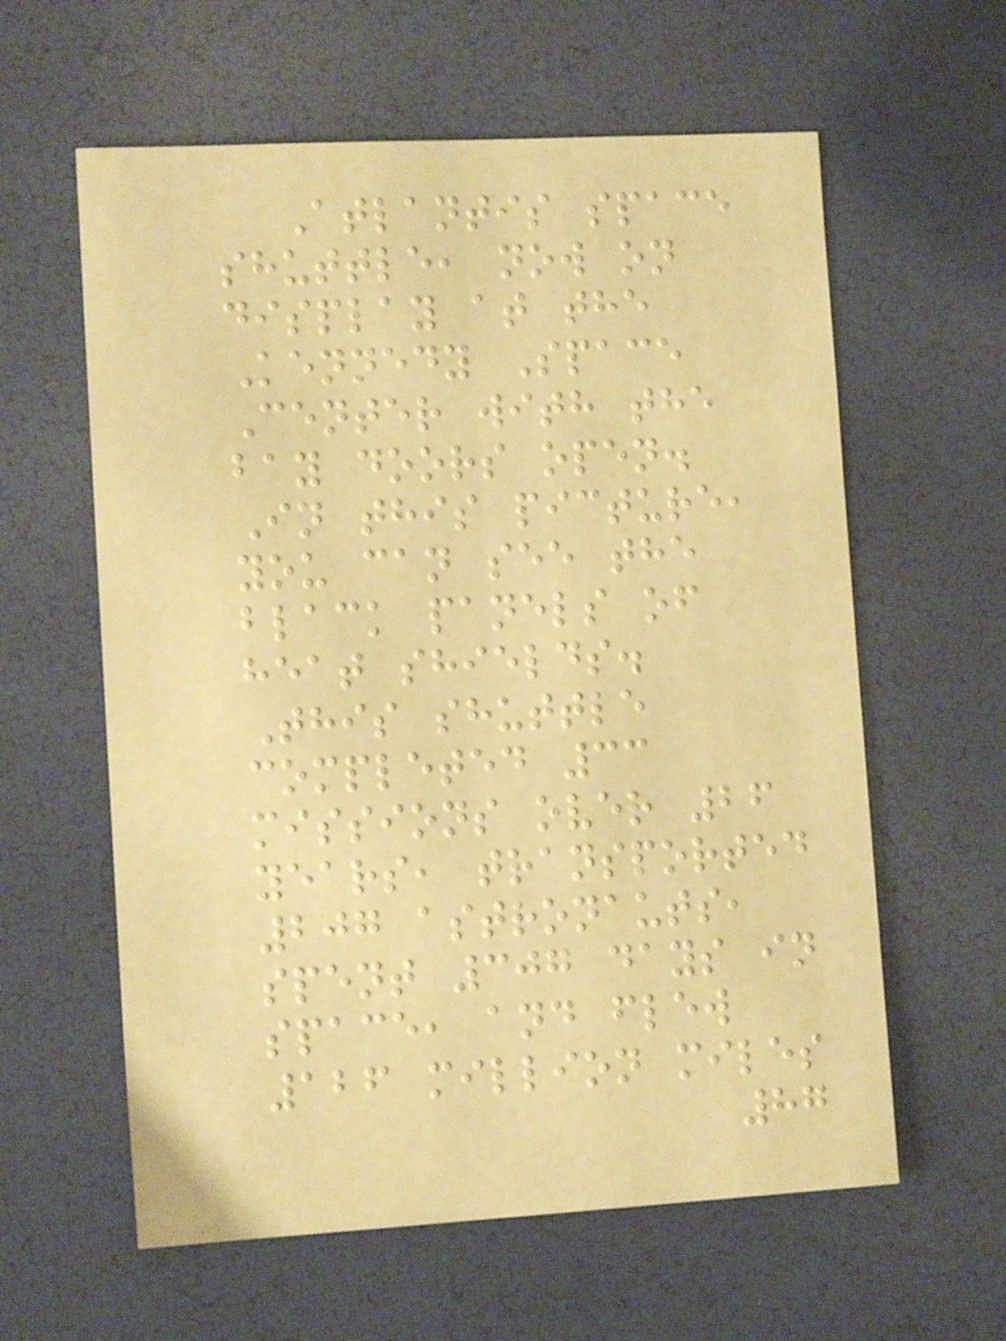Atlantis space
shuttle, now on
display at the
Kennedy Space
Center with the
bay doors open.
In this picture,
you can see the
black panels of
heat shields.
This shuttle
completed 33
missions over 26
years, transported
207 astronauts,
spent 307 days in
space, and flew
126 million miles
87
